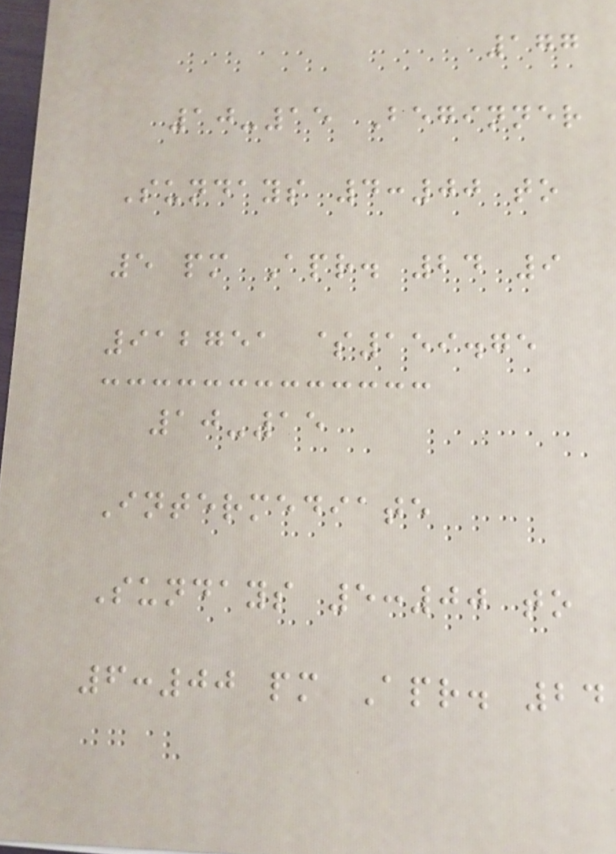177
10-15 Beginner
Sundays 4:00 to
5 pm Apr. 24 9
912751 $159.75
10-15
Intermediate
Sundays 5:00 to
6:00 pm Apr. 24
